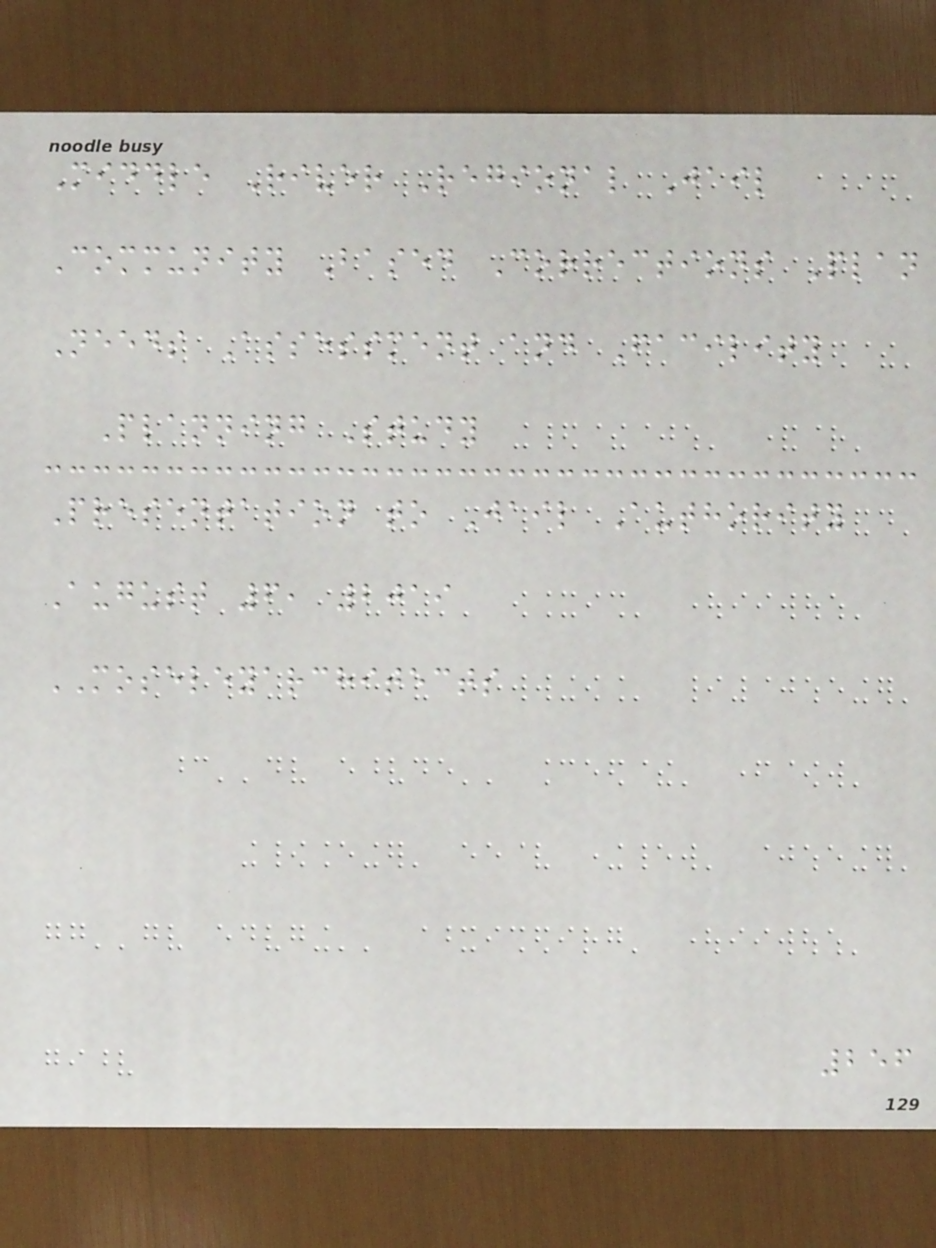Middle River Regional Jail
Community Based Corrections Plan
Needs Assessment and Facility
Planning Study
Presentation to Jail Authority
August 6, 2019
MOSELEYARCHITECTS
256
